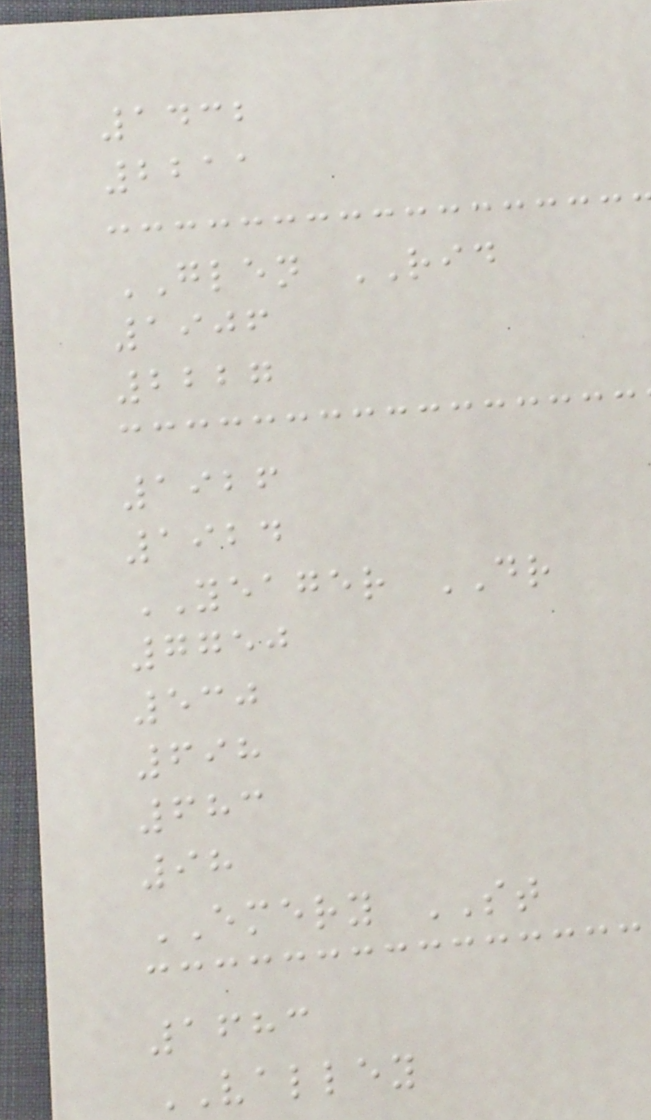1432
2211
GLEN RID
1906
2227
1926
1924
YEAGER DR
7750
530
698
683
98
EMERY ST
1683
VALLEY
